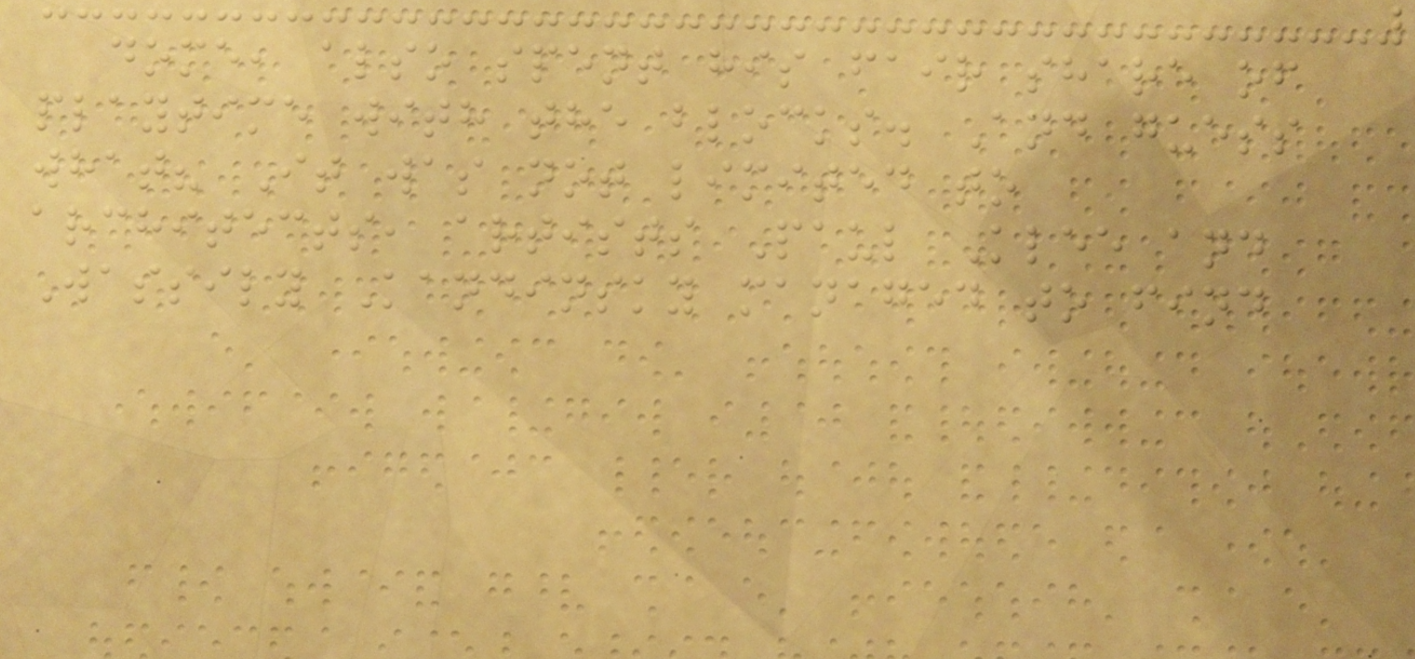dome, also spent his fair share of
playtime with the blocks. And guess
what? It was not limited to
architects, artists Paul Klee and
Wassily Kandinsky managed to find
